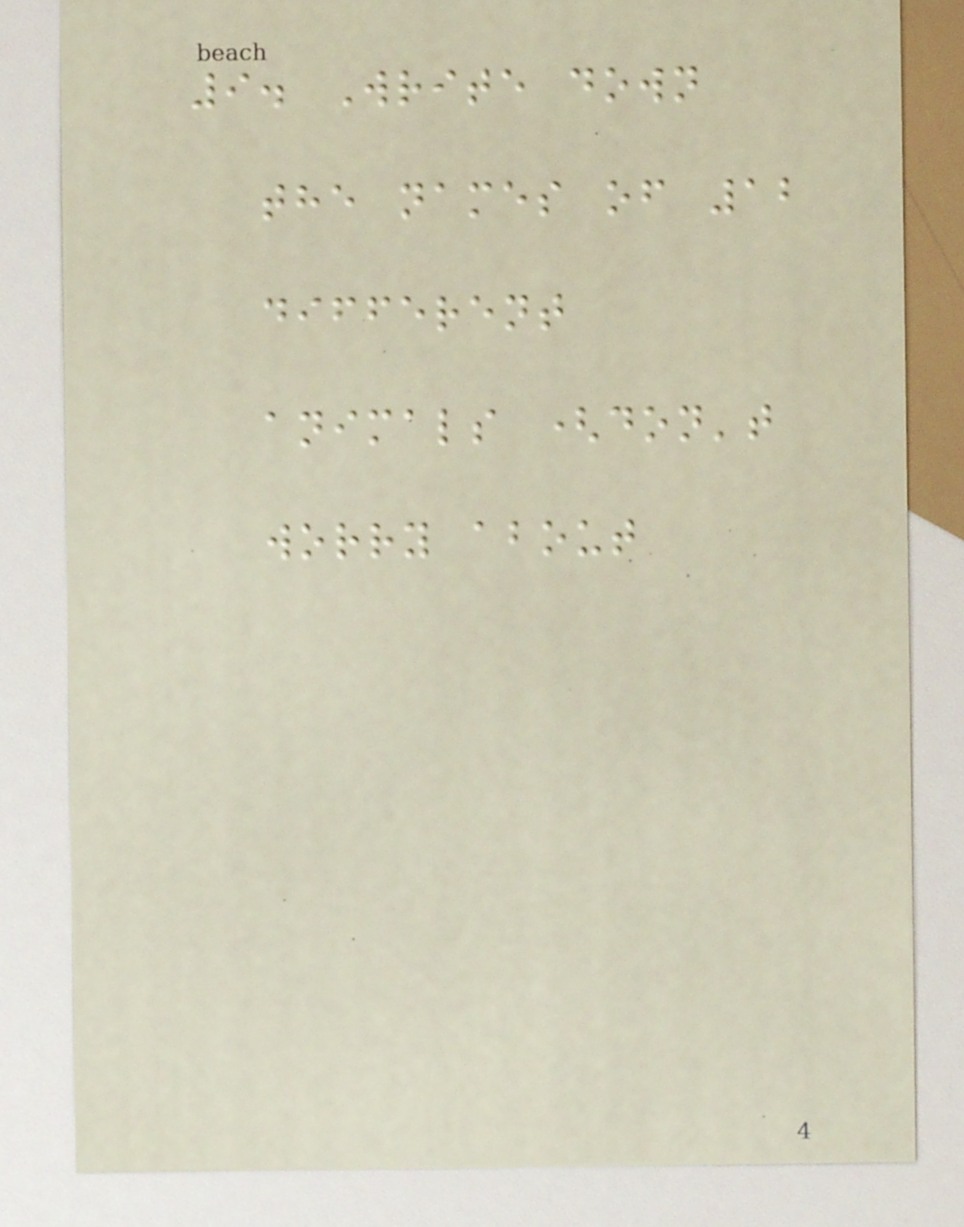9. Write down
the names of 12
different
animals (don't
worry about
